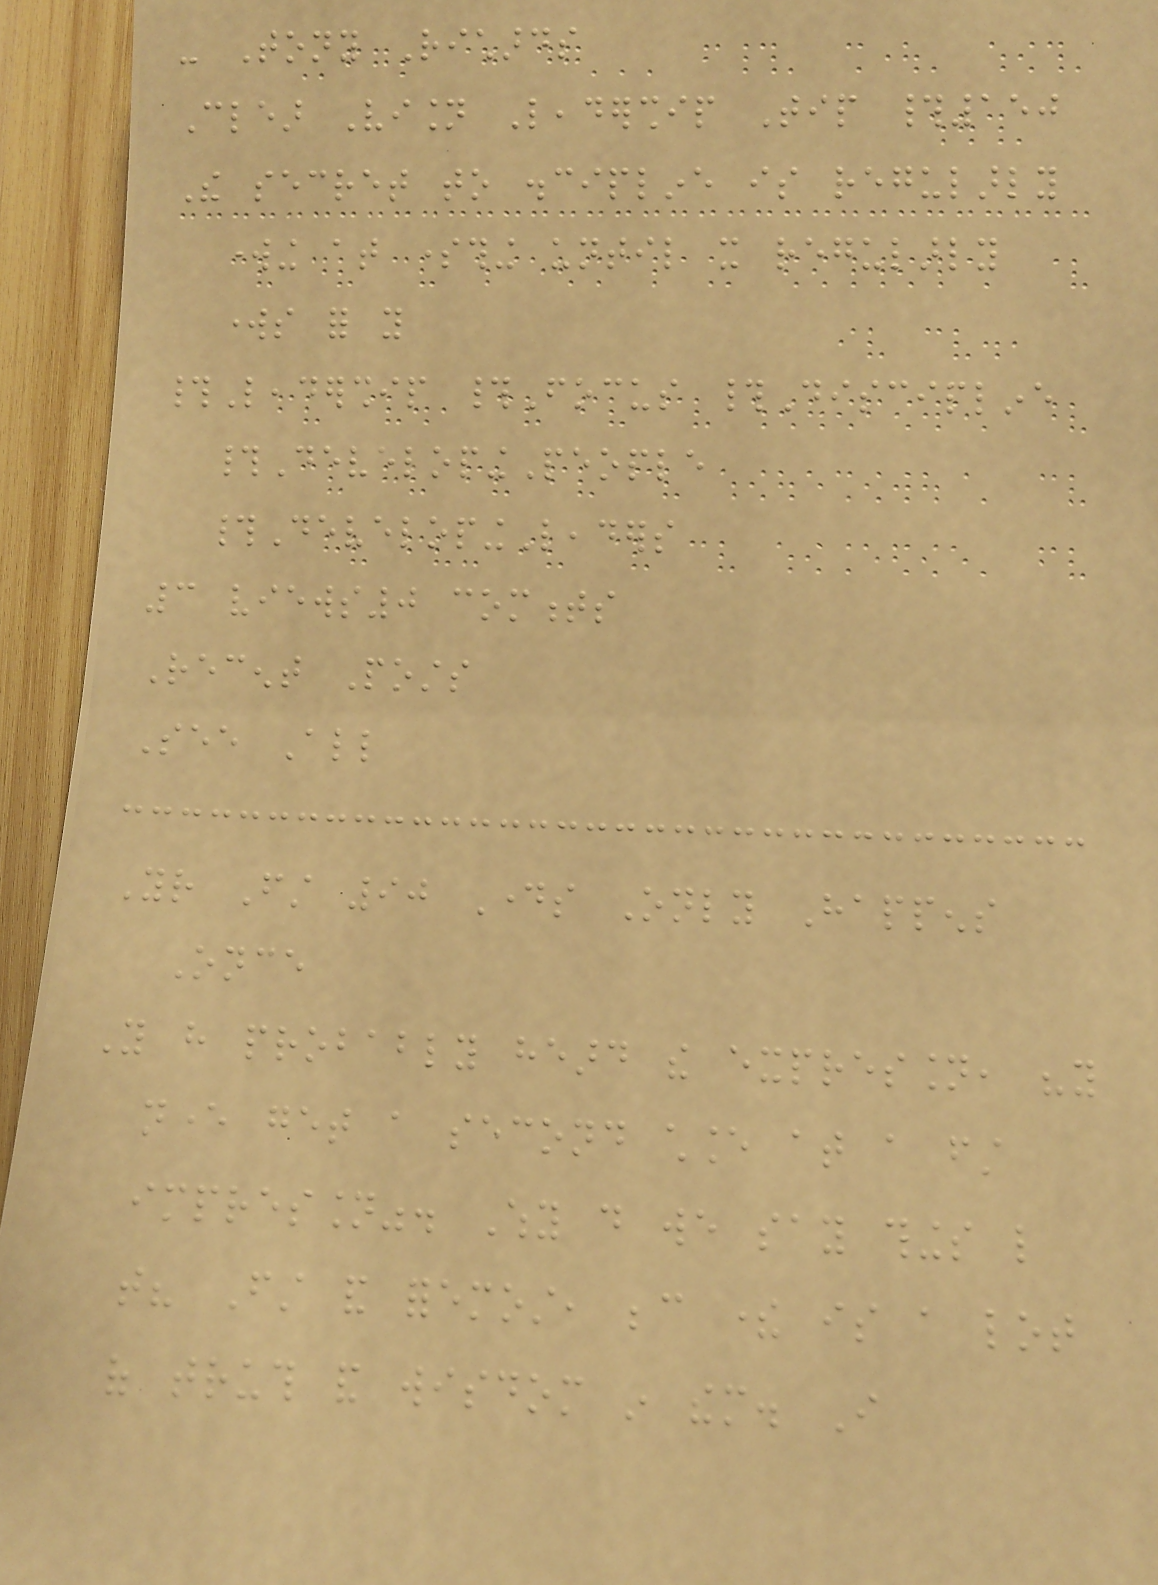- Tony Richards
Clear Vision Leadership Tip #150
The secret to discipline is regularly
working at something until it regularly
works for you
#Leadership #Focus #Discipline
#DevelopingPeople
#DevelopingLeaders
3 views0 comments
Recent Posts
See All
Your First 90 Days Only Happens
Once
You have probably heard the expression, "you
never get a second chance at a first
impression". Why do we say things like
that? First and foremost, because there is a lot
of truth and wisdom in them. I
